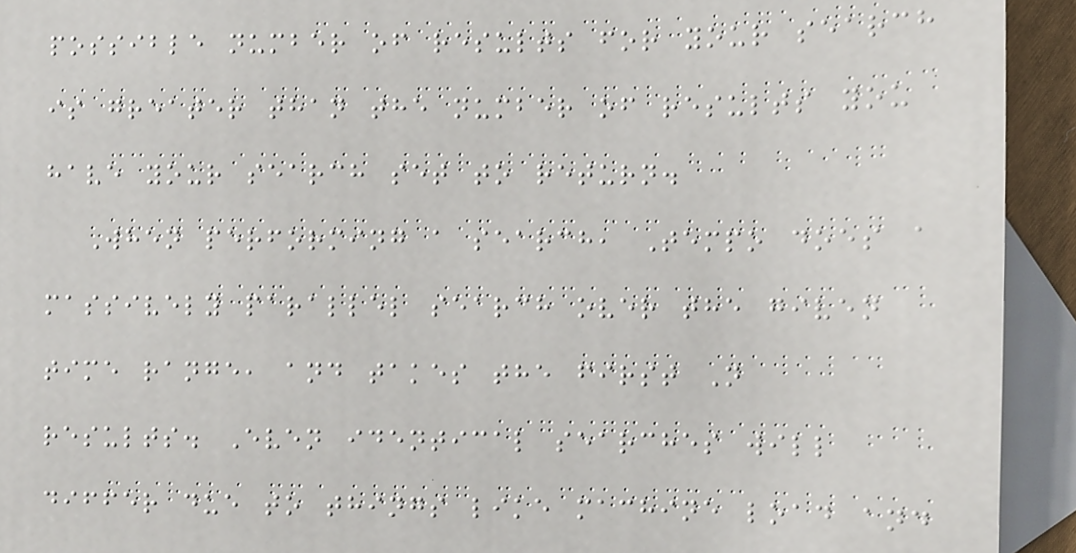possible number of results for your search
is greater than the number of results you
have your search set to return.
When performing a search, Tempo does a
massively parallel search over the given
time range, and takes the first N
results. Even identical searches will
differ due to things like machine load and
